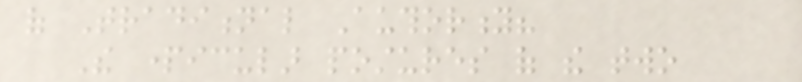of Traditional Authority?
The particular postures of the two
